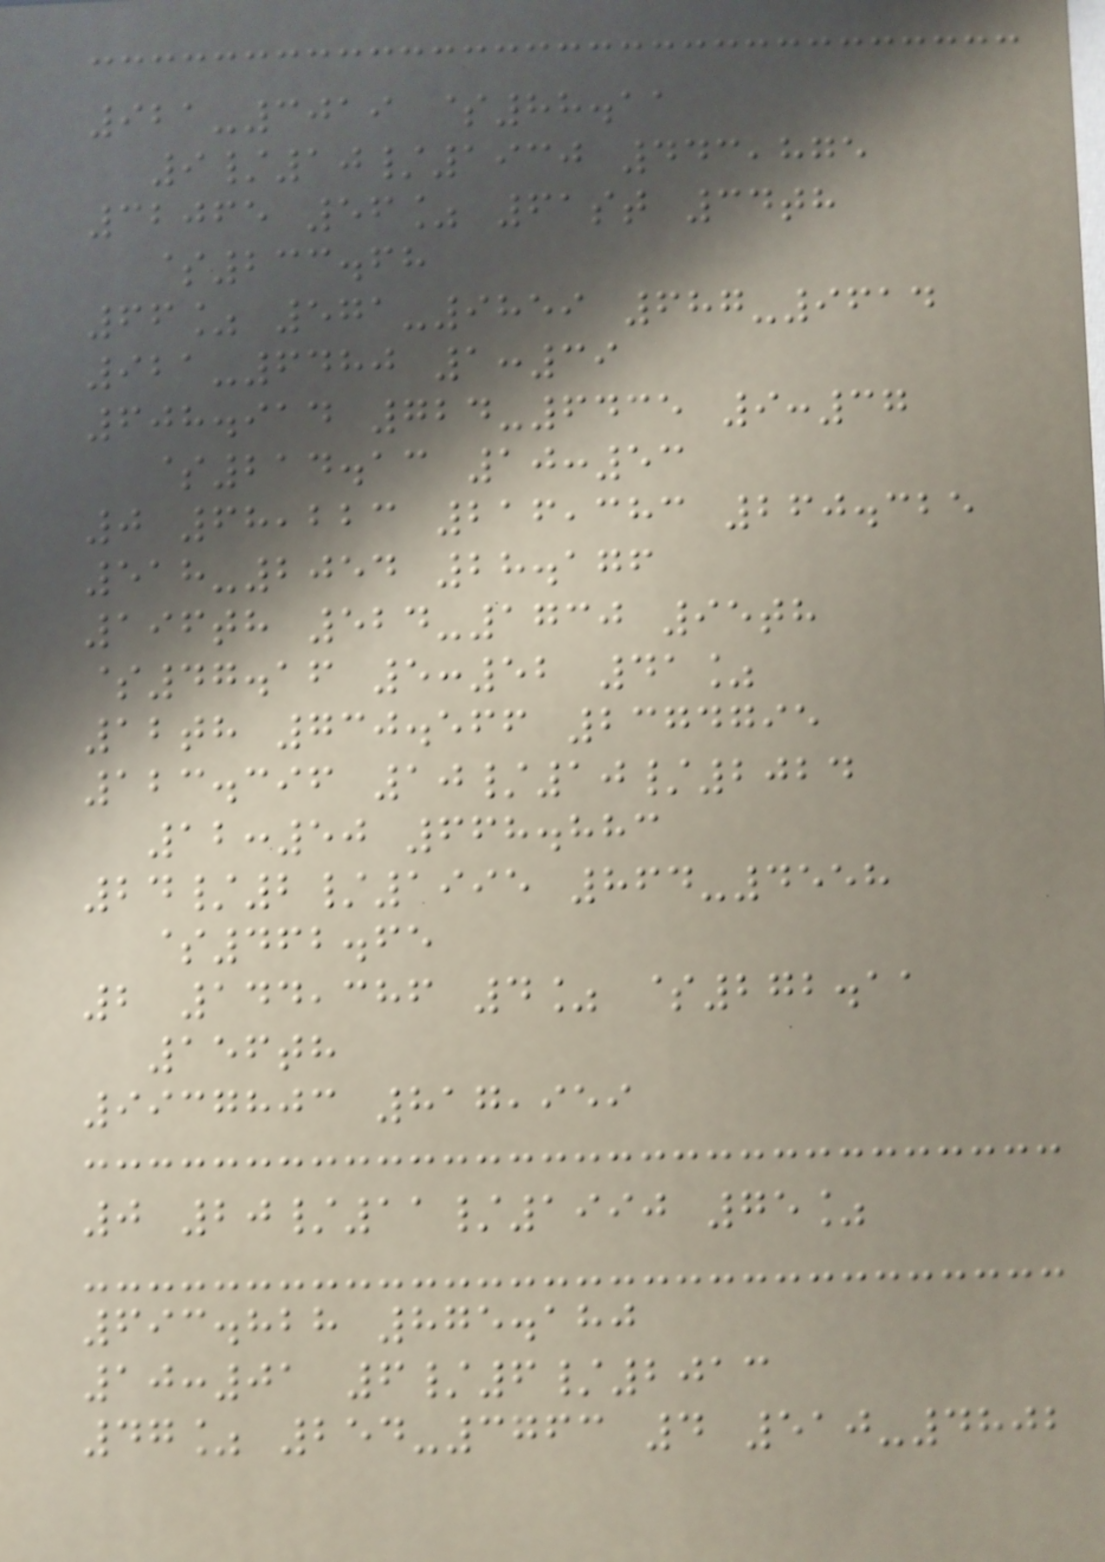921-3019 $88.11
9/10/1930 443,875
32065 56% 61st 34th
$233.68
66% 571-9859 687-9614
921-6480 1:39
608.914 724-6435 9:37
$214.13 10:53
0 68,223 216,383 260.325
518-2054 28.176
196th 524-1730 95th
$47.16 5:52 41%
12th 730.566 2374795
123.396 10/10/2024
12:50 668.883
24/2/1995 864-4558
$462.65
2 144,386 4% $272.11
156th
9937803 817,959
0 20/11/1990 75%
693.828 875.180
10:01 6/6/2013
47% 254-3763 4 510-4802
